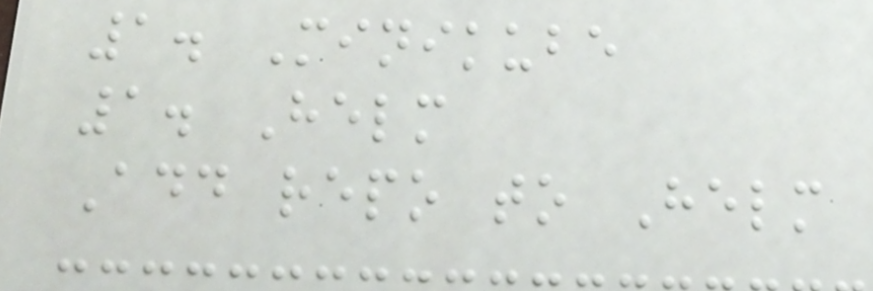1. Minikube
1. Helm
Add repo to Helm
